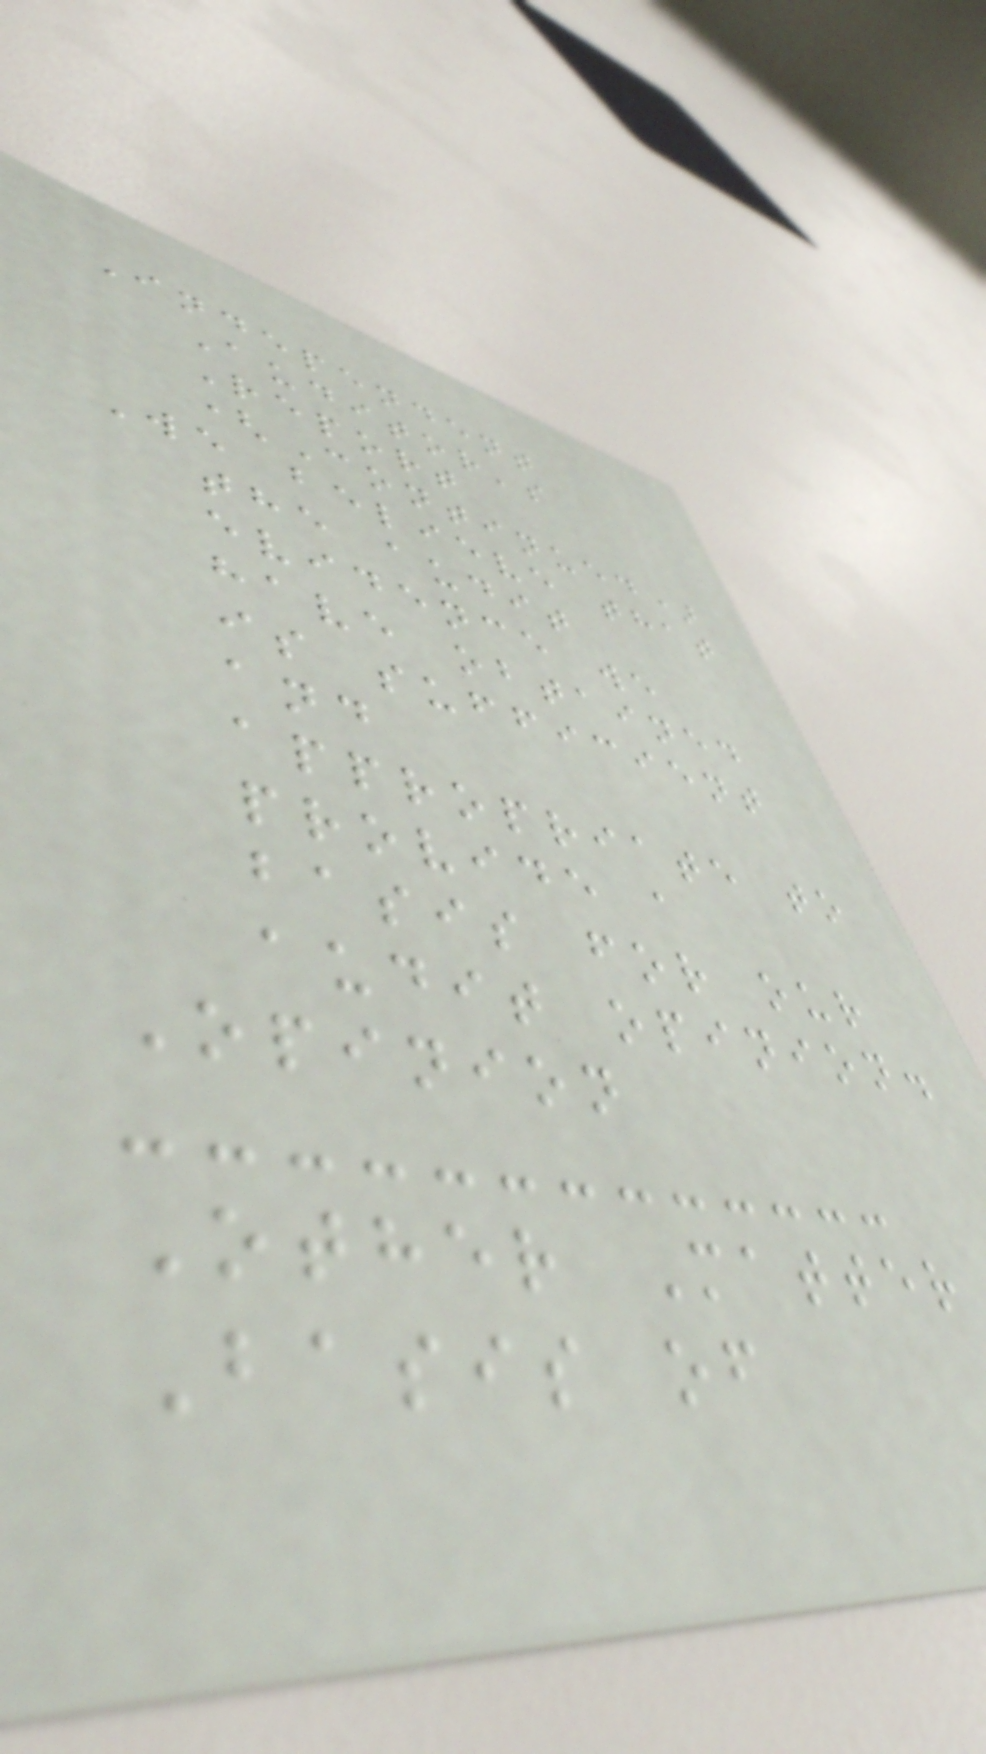Independent
Auditor's
Report
(Continued)
We believe that
the audit
evidence we
have obtained
is sufficient
and
appropriate to
provide a
basis for our
audit opinion.
Opinion
Other Matter
Basis of
